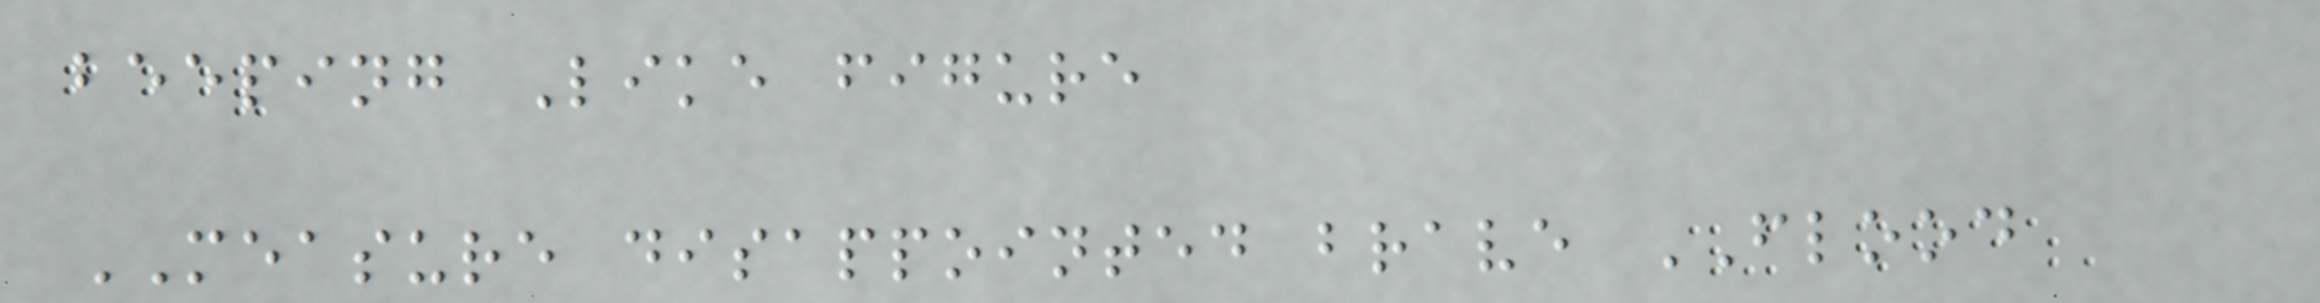beeping Like figure
MEASURE disappointed brave FLOOD
